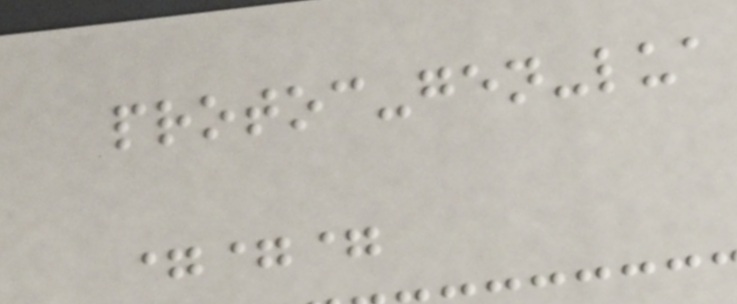protoc-gen-lua
===
